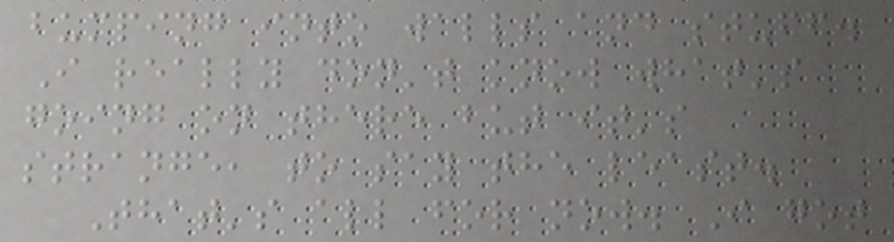bumping into walls and stuff.
I really don't know what's
going on there but it's
strange, to say the least.
That's all for now. I got
